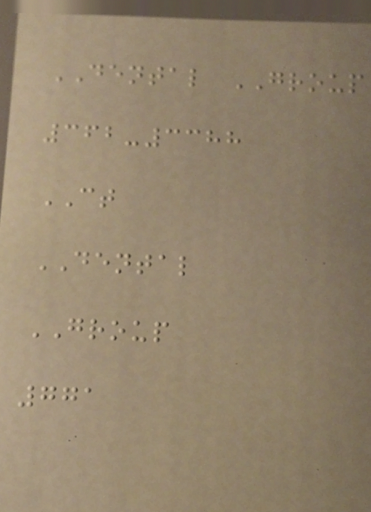DENTAL GROUP
362-3388
CT
DENTAL
GROUP
771
